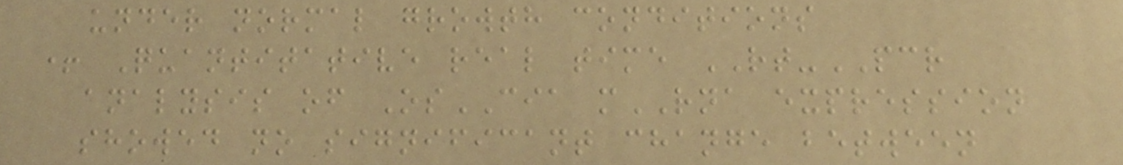under normal growth conditions
+ Quantitative real time RT-PCR
analysis of OsCIA mRNA expression
showed no significant change between
